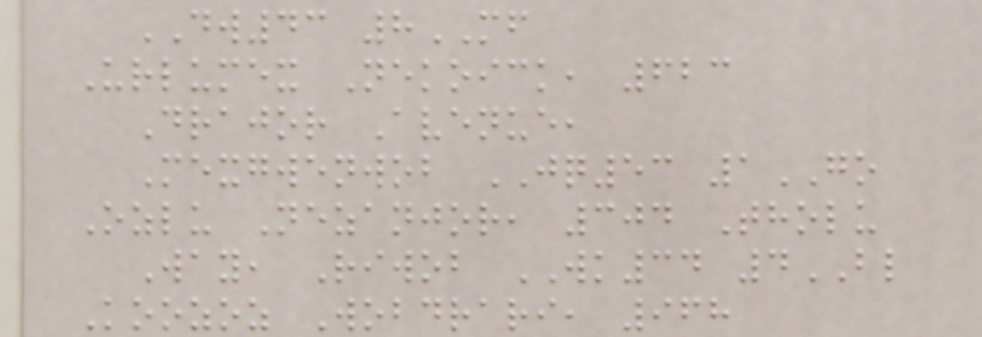DW43 8MF
Urlumex Nekoick, 623
Drajor Avenue,
Mexgwenwob JQ53 1GO
Ozlu Nezanjor, 304 Tholu
Way, Riwob WK34 4BL
Koozoz Wobdrari, 968
